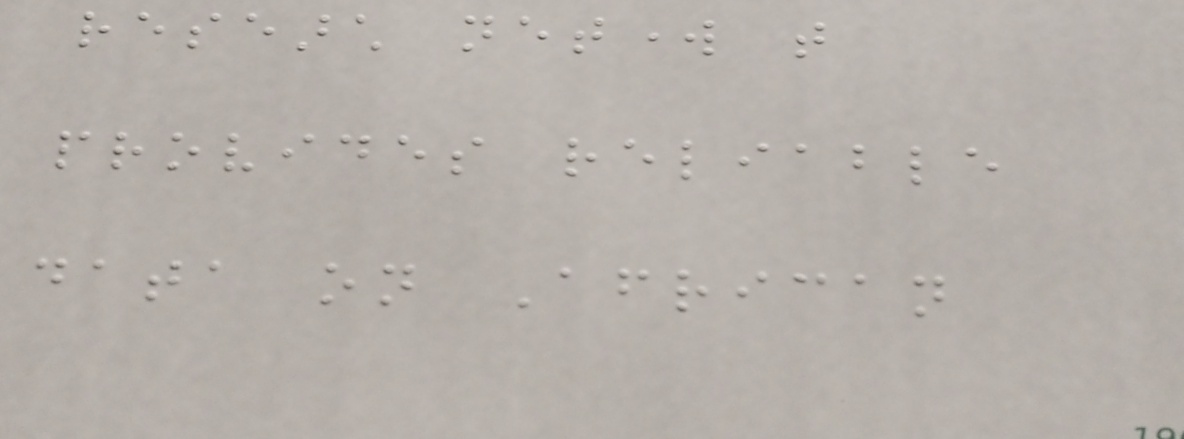research network that
provides reliable
data on African
